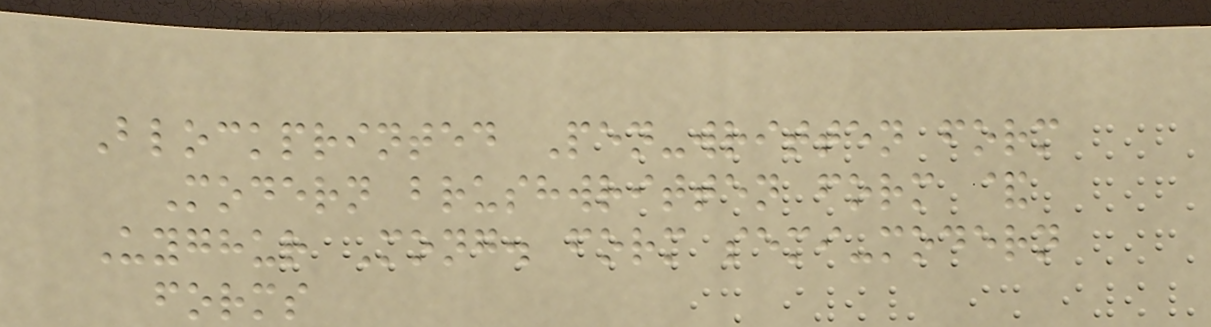Blockprinted Pen-written form
Modern brushwritten form &
Uyghur Mong. form semi-modern
forms
